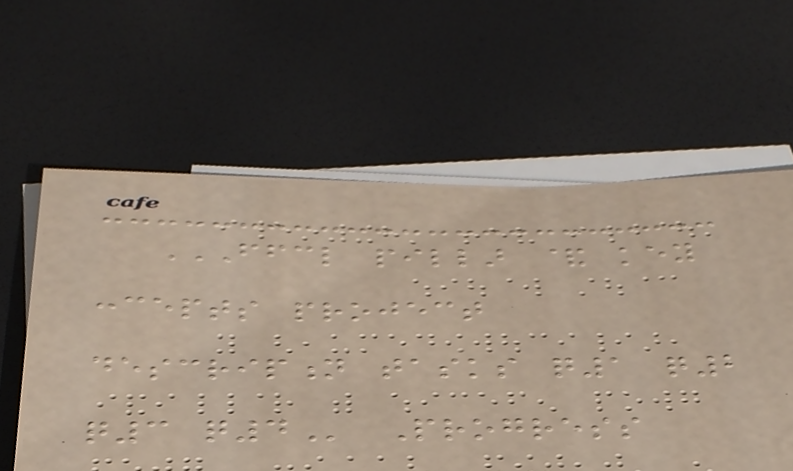FFCL PILLAR & KEY
CONCEPTS PROJECT
DESCRIPTION TASKS Q1 Q2
Q3 Q4 Progress
